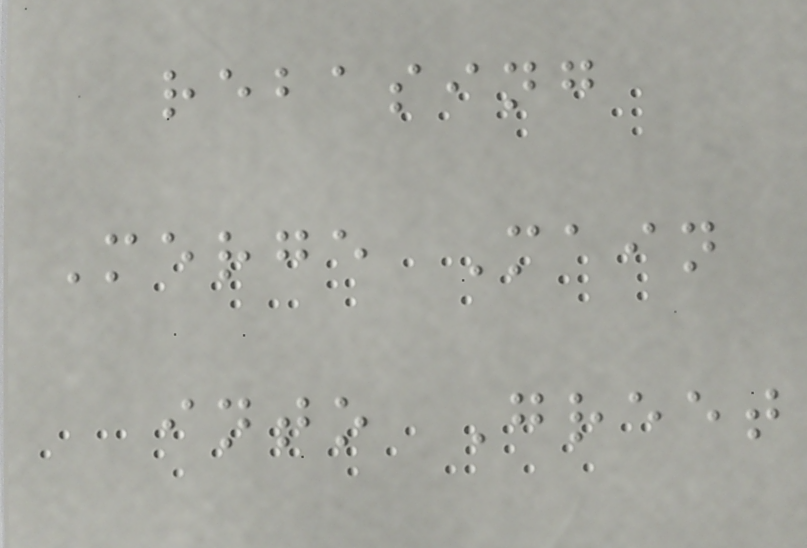rebasing
Merge Main
into Greet
